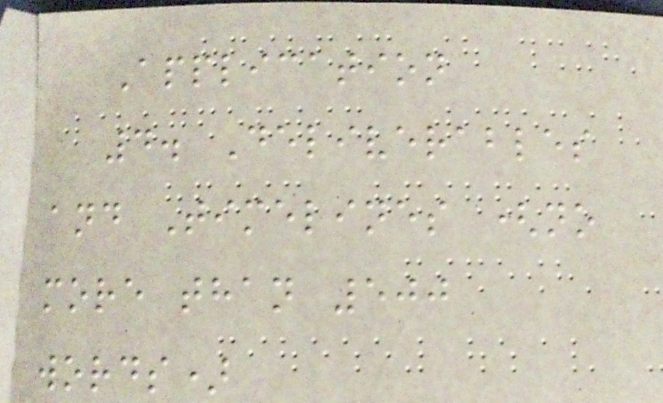Application
4. Deliverables
and Timelines (no
more than 500
words)
